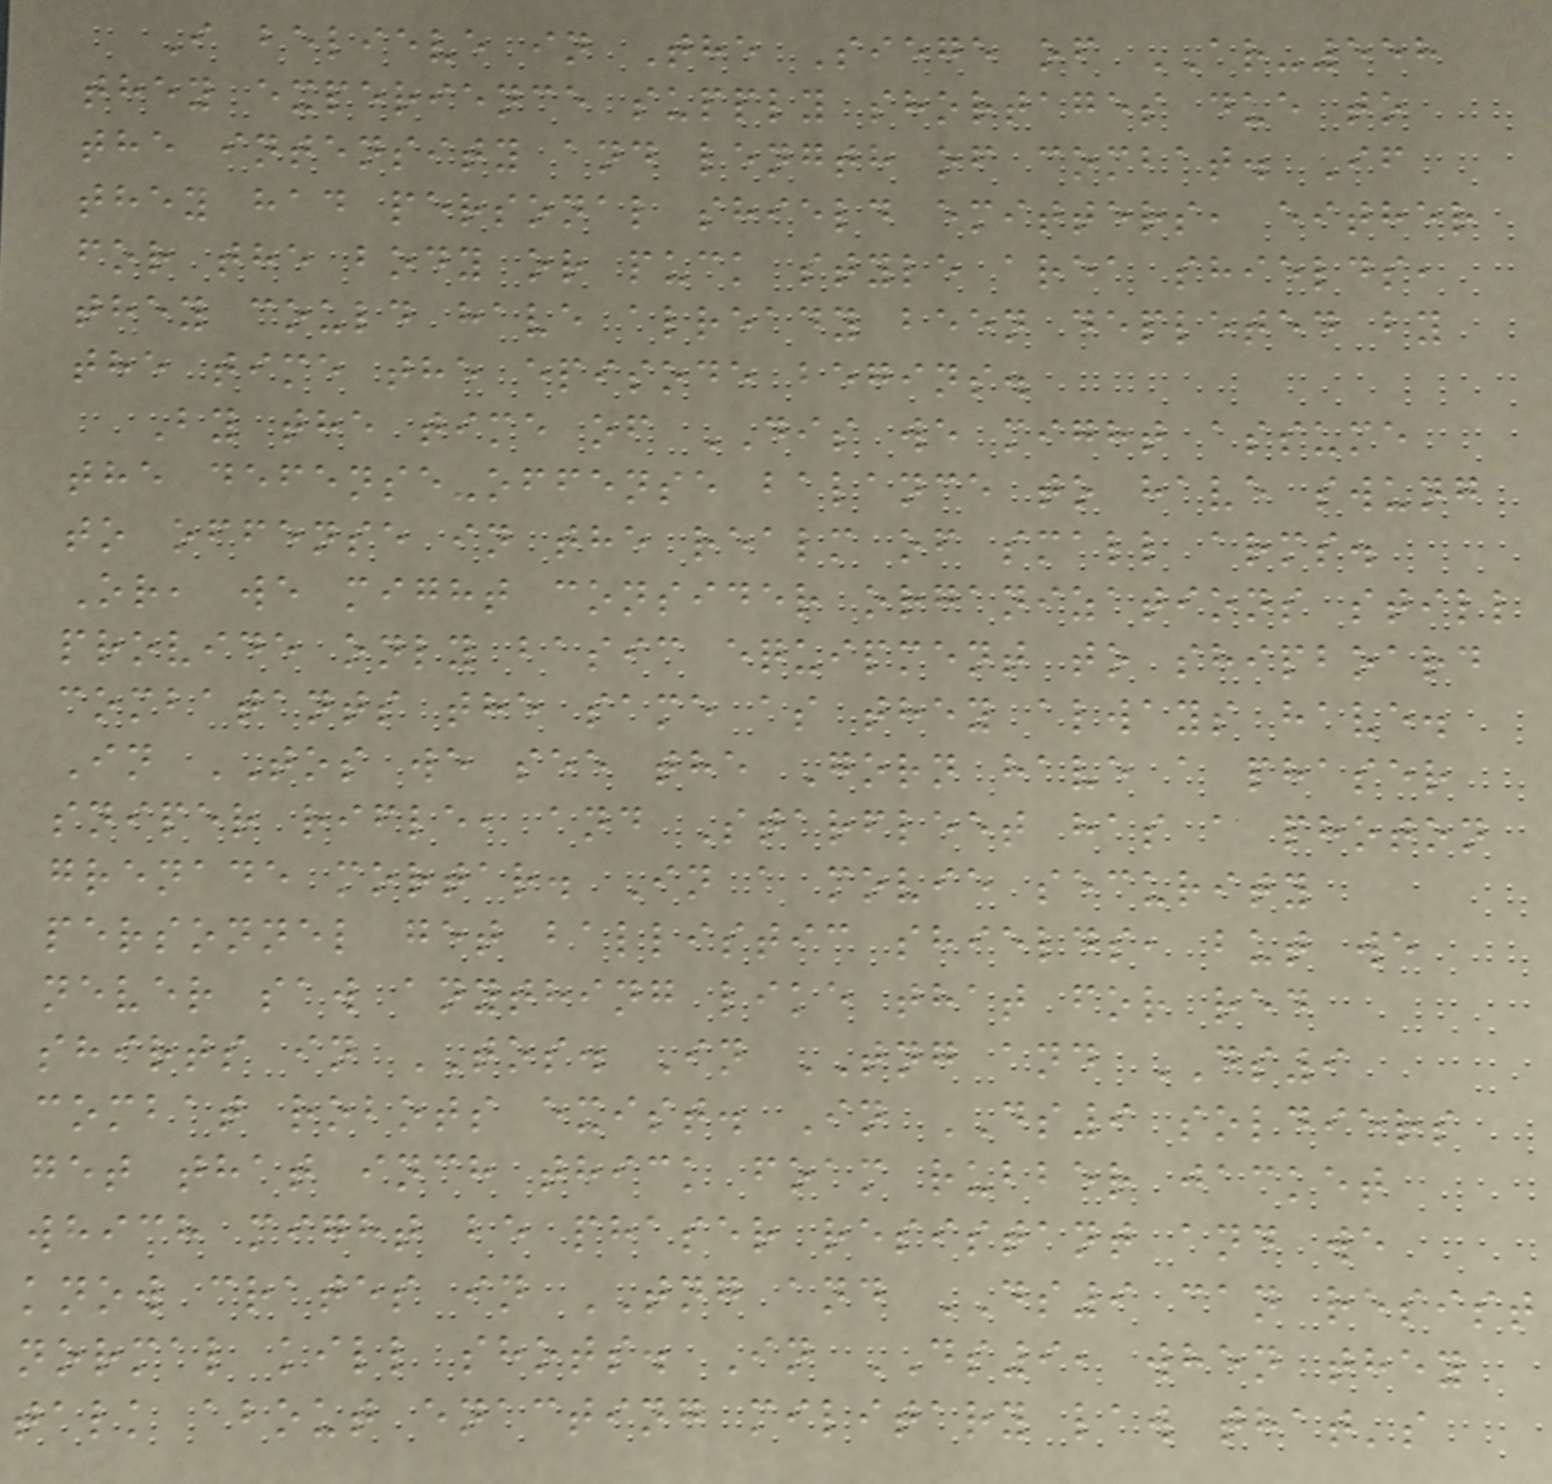I believe in The Siege of AR-558
they experience supply shortages due to
the intensity and length of combat. If
they had personal shield emitters, either
for the body or puck style area shields,
they could have already been depleted by
the time the episode begins.
By the time of DIS we might assume
the defense-offense balance to have swung
to offense in the realm of small arms.
Or, we might consider organizations still
provide only basic equipment to shipboard
combatants the same as they always have.
In TOS we see the Gorn have a phaser
sniper rifle, and Starfleet has a photon
grenade mortar. In a movie security
personnel get ballistic shields, but we
never saw anything like that for red
shirts in TOS. In TNG and DS9
combat robots exist. In DS9 soldiers
get that inch thick foam rubber jacket
which might be phaser resistant and we
know crates in TNG and DS9 can resist
normal kill shots. In DS9, when they
talk about enacting military law that's
